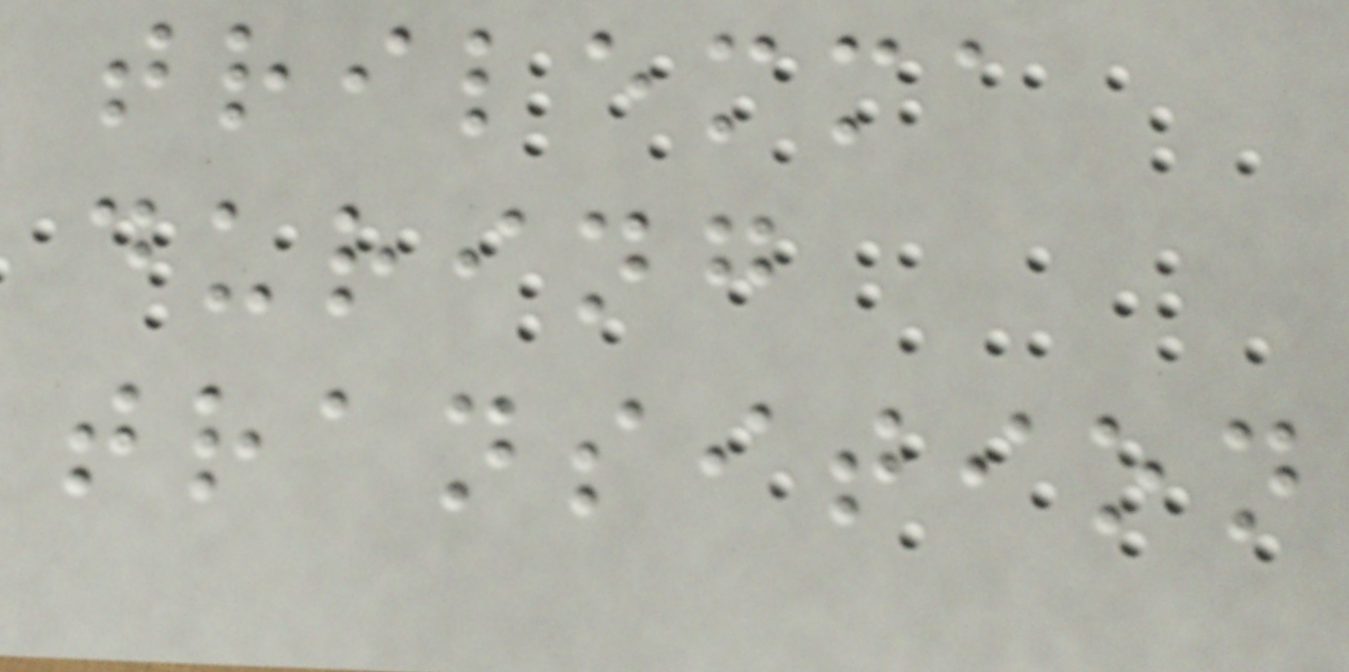trilemma
during
transition
